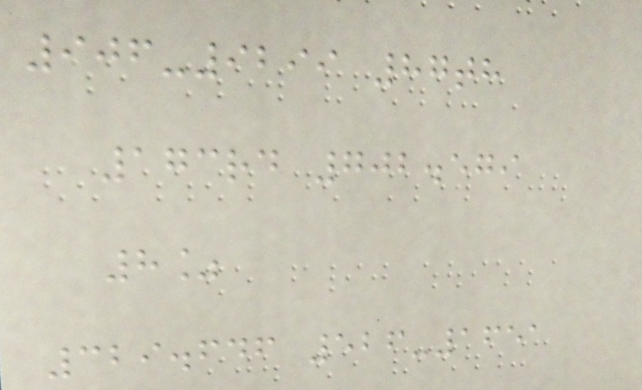906-9299 87th
173rd 702.579
8%
329.646 526-1651
